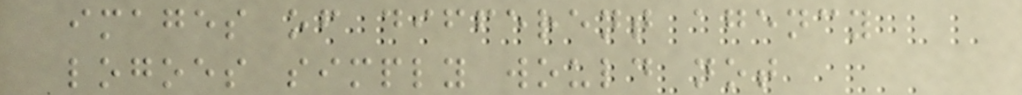images of different agency
logoes simply would not
